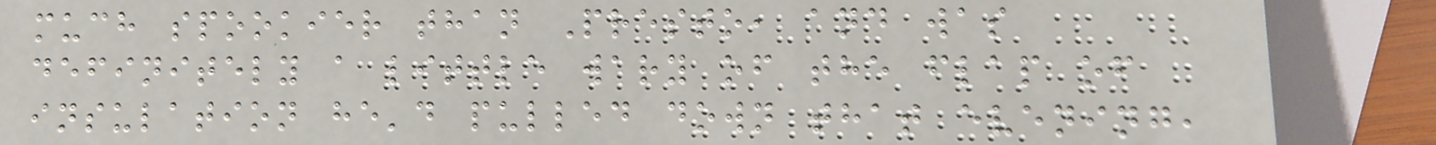much spookier than Presto, and was
definitely a little wary of the flap of
insulation he'd pulled down that evening,
